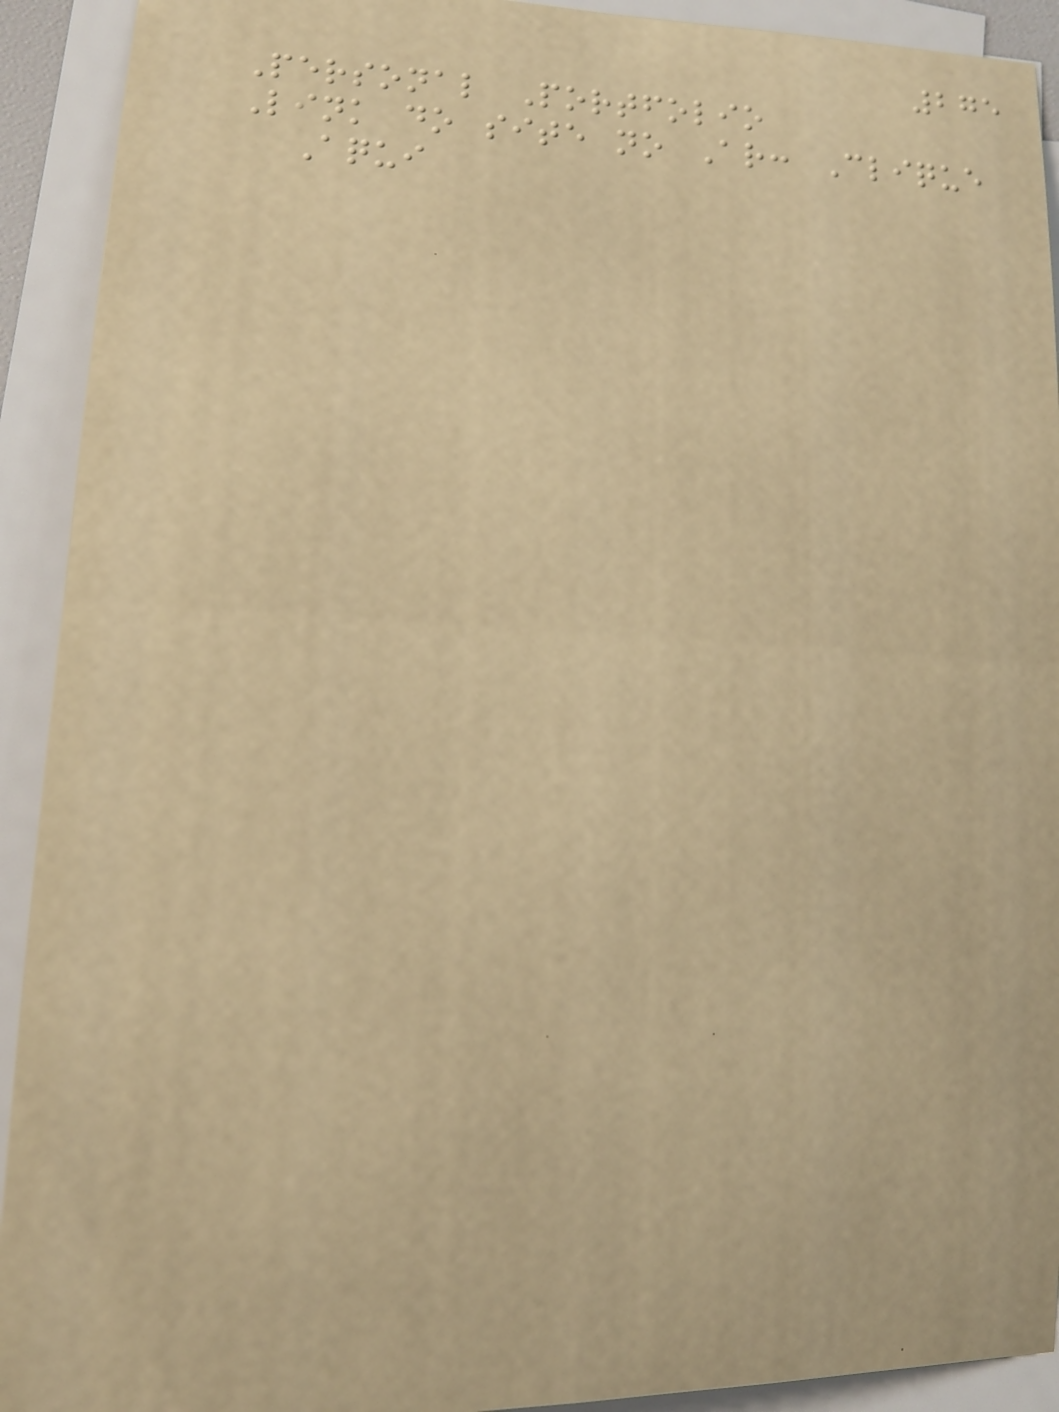275
Personal Portfolio
Link do site no Ar: Clique
Aqui
